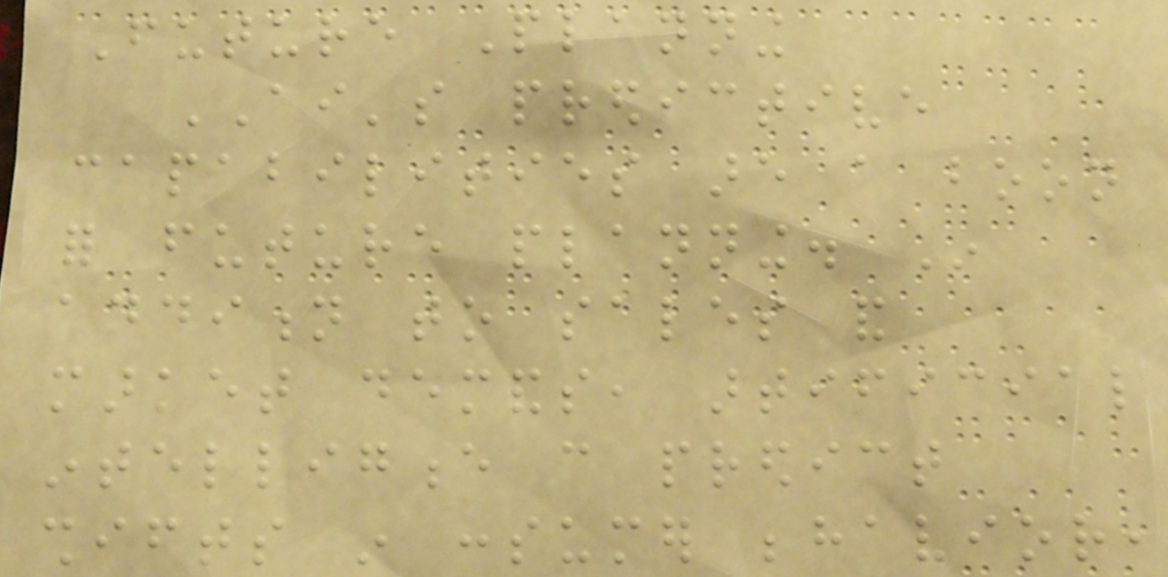Future Planning
AI's predictive
capabilities are a boon
for future planning. In
addition to sales and
market demands, artificial
intelligence can predict
shifts in consumer behavior,
